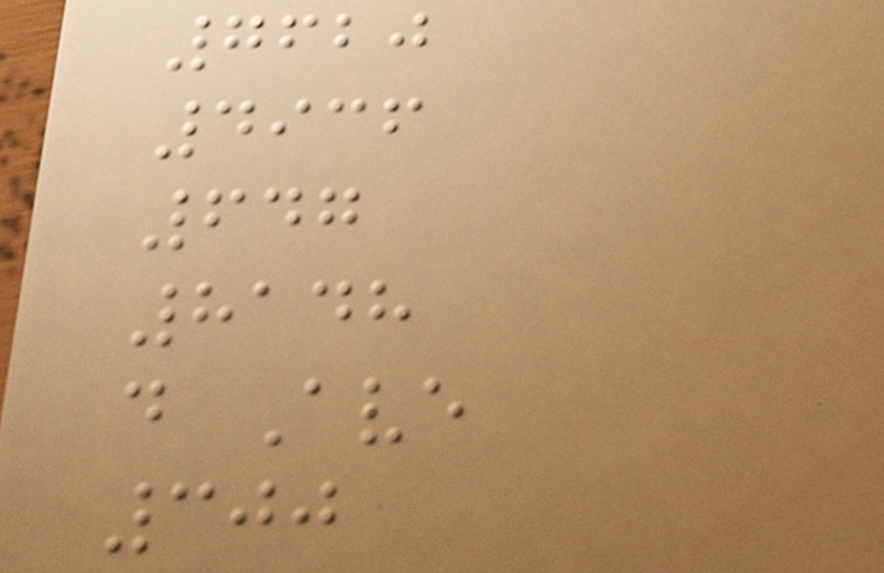7620
4936
647
8148
d Ave
300
